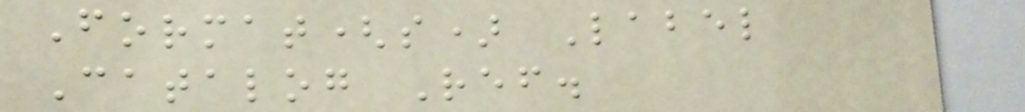Format(s) Label
Catalog Ref.
